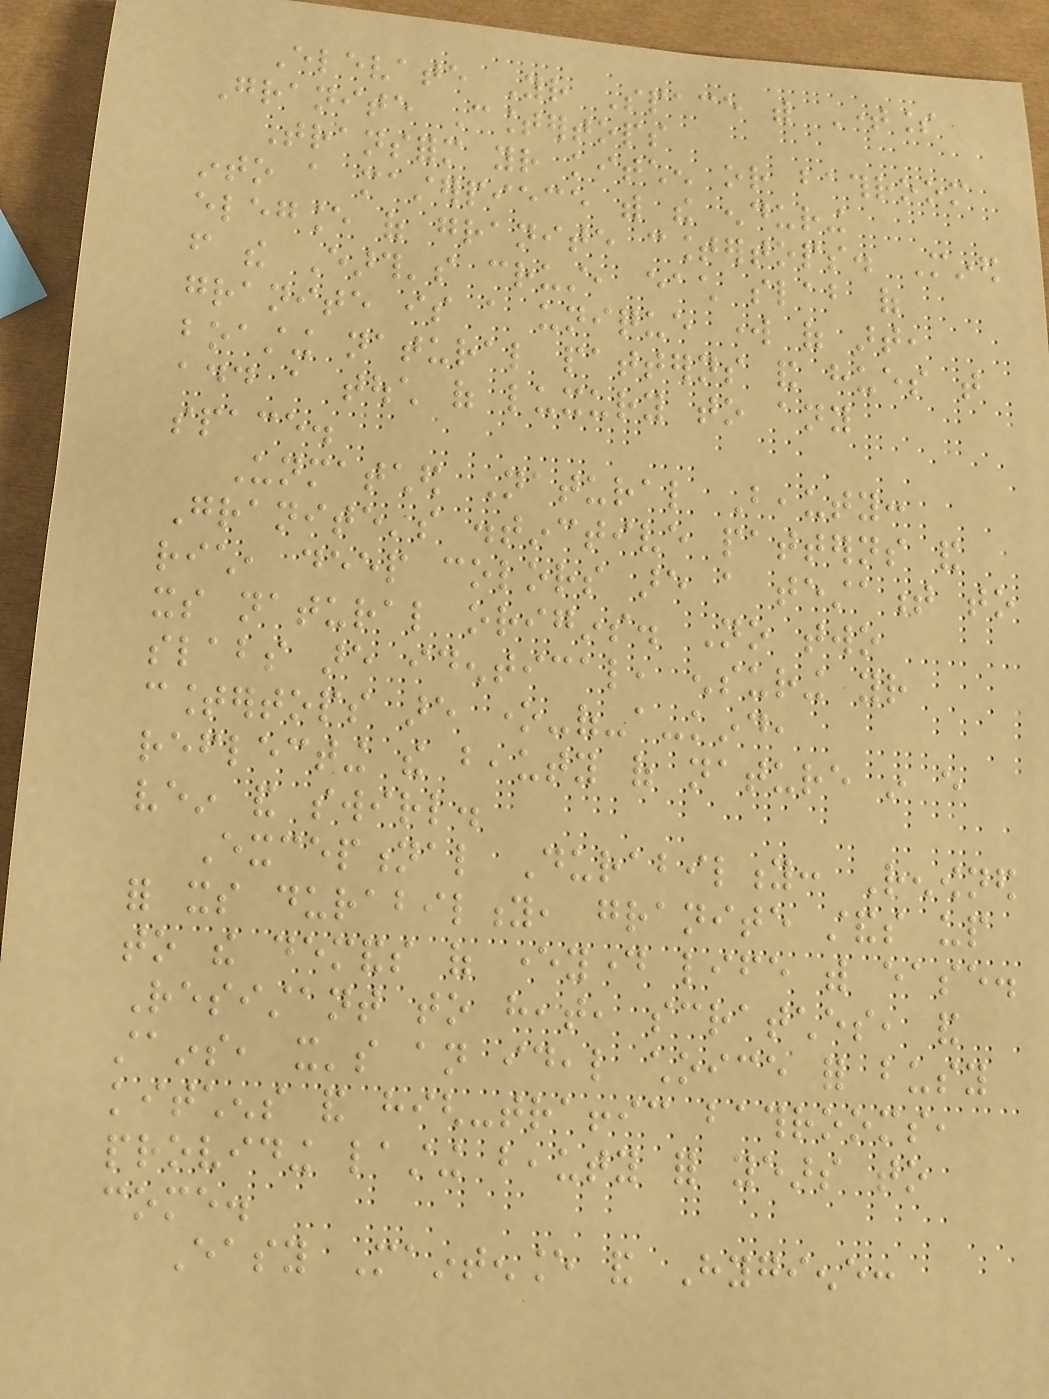Elevate Your Space with Timeless
Granite Countertops
Transform your kitchen or bathroom
into a masterpiece with the enduring
elegance of granite countertops. Mined
from the Earth's crust, each slab of
granite is a unique work of art,
boasting natural patterns and hues that
add a touch of luxury to any
space.
Unmatched Natural Beauty:
Granite's distinctive patterns and
rich, deep colors are a testament to
its natural origins. No two
slabs are identical, ensuring your
countertops are one-of-a-kind,
reflecting the beauty of nature in every
vein and swirl.
Exceptional Durability: Renowned
for its durability, granite stands up
to the demands of everyday life with ease.
Resistant to heat, scratches, and
stains, it's an ideal choice for busy
kitchens and high-traffic bathrooms,
providing lasting beauty for years to
come.
Easy Maintenance and Hygiene:
